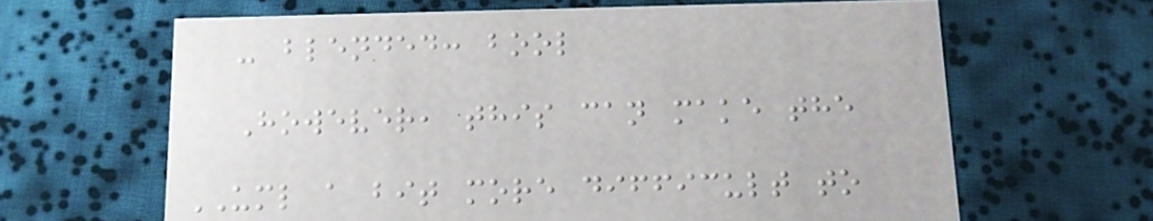- blended: bool
However, this can make the
UML a bit more difficult to
